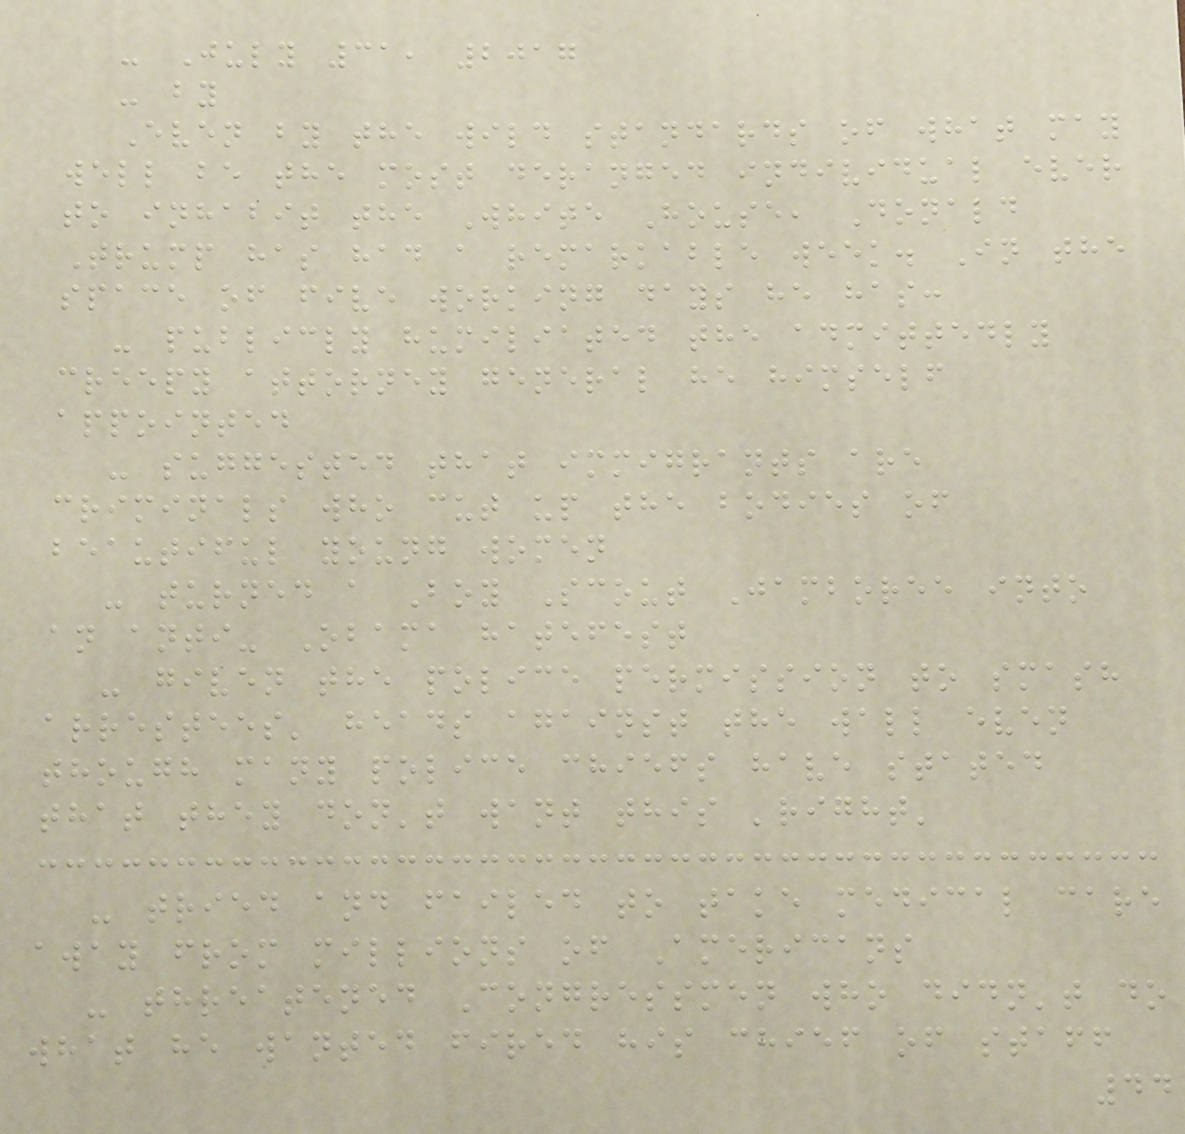- July 31, 2017
- by
Even by the wild standards of what may
well be the most deranged individual ever
to inhabit the White House, Donald
Trump has had a remarkable week. In the
space of five working days he has:
- publicly humiliated the admittedly
creepy attorney general he himself
appointed
- suggested that immigrants are
criminals who cut up the bodies of
beautiful young women
- turned a Boy Scout Jamboree into
an anti- Obama hatefest
- given the police permission to smash
arrestees' heads against the wall even
though many police chiefs have stated
that they don't want this 'right'
- tried and failed to take medical care
away from millions of Americans
- threatened Congressmen who didn't do
what he wanted fired his chief of staff
44
